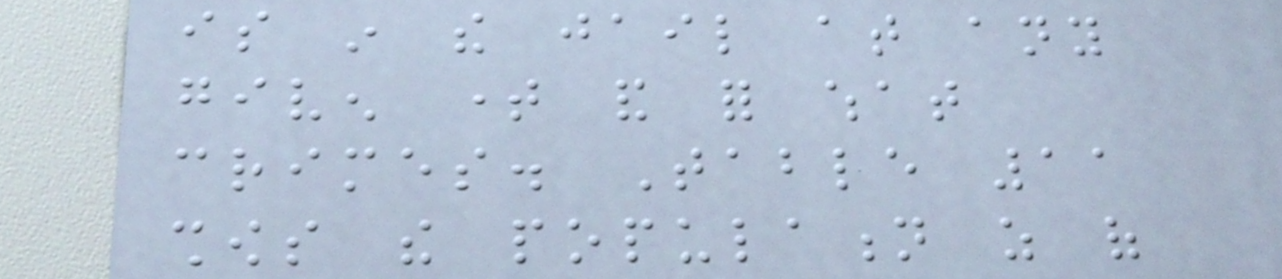is in the jail at any
given time and for what
crimes. Table 11
shows the population as of
